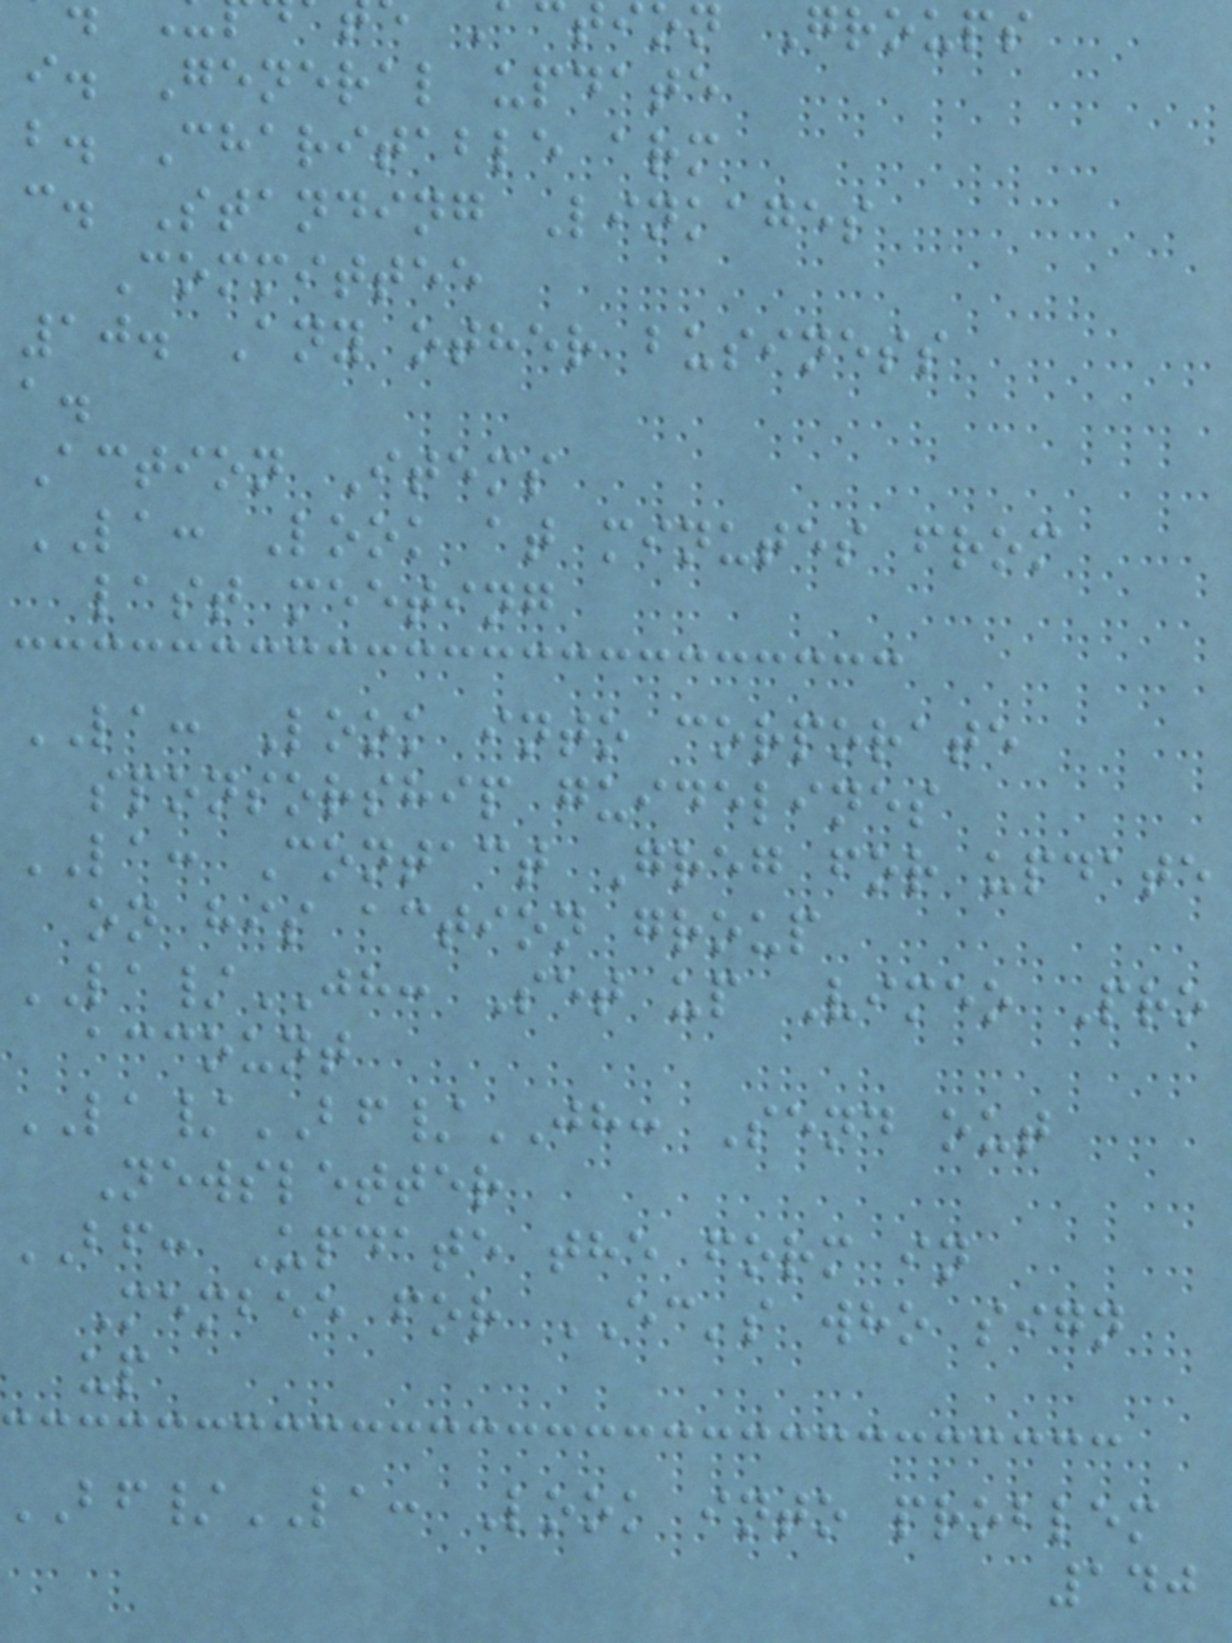on Groups
i. General update
b. Charitable arm
c. Standing Linkages
Committee
10. Any other business
a.
Action Items
LA: Look at minutes from
last meeting
LA: Look into corporate
sponsorship guidelines
LA: Contact Greg for update
on his action group
LA/JH: Set up Vimeo Pro
account
LA/BF/JH: Send out
Newsletter
BF: Update the form in
Membee for EC's who sign
up
/LA: Look into problem
140
